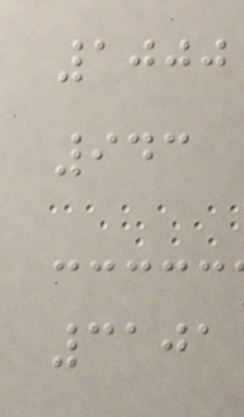1000
943
3101
